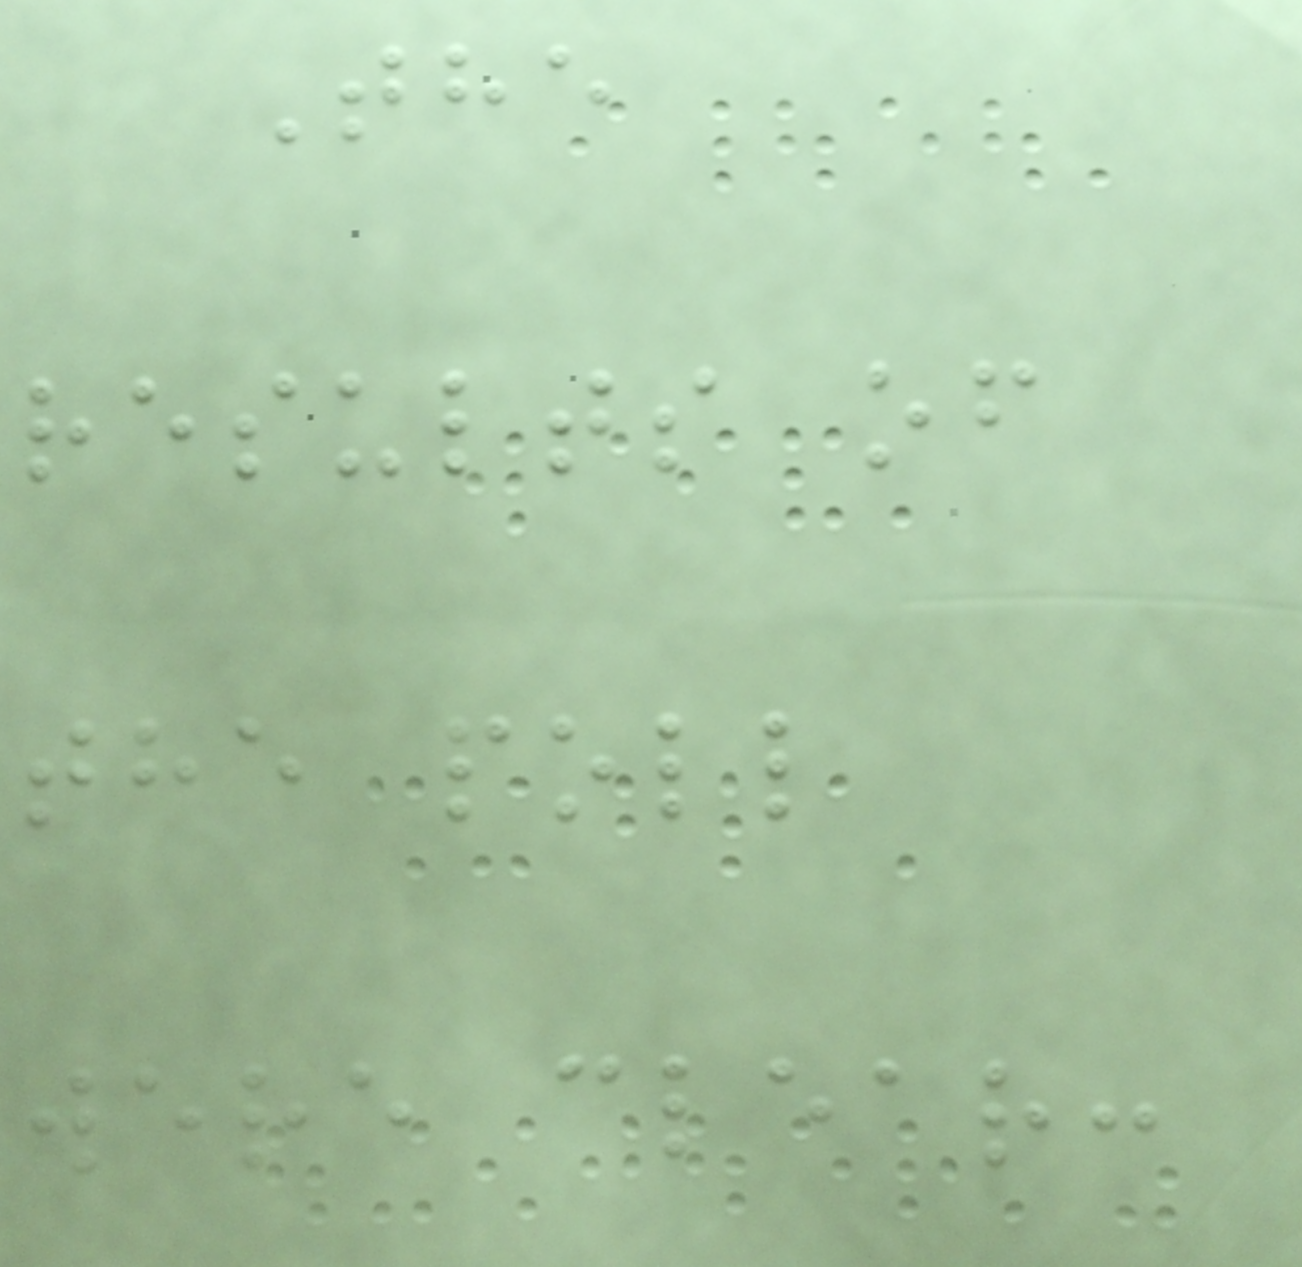The
results of
the poll
were clear:
